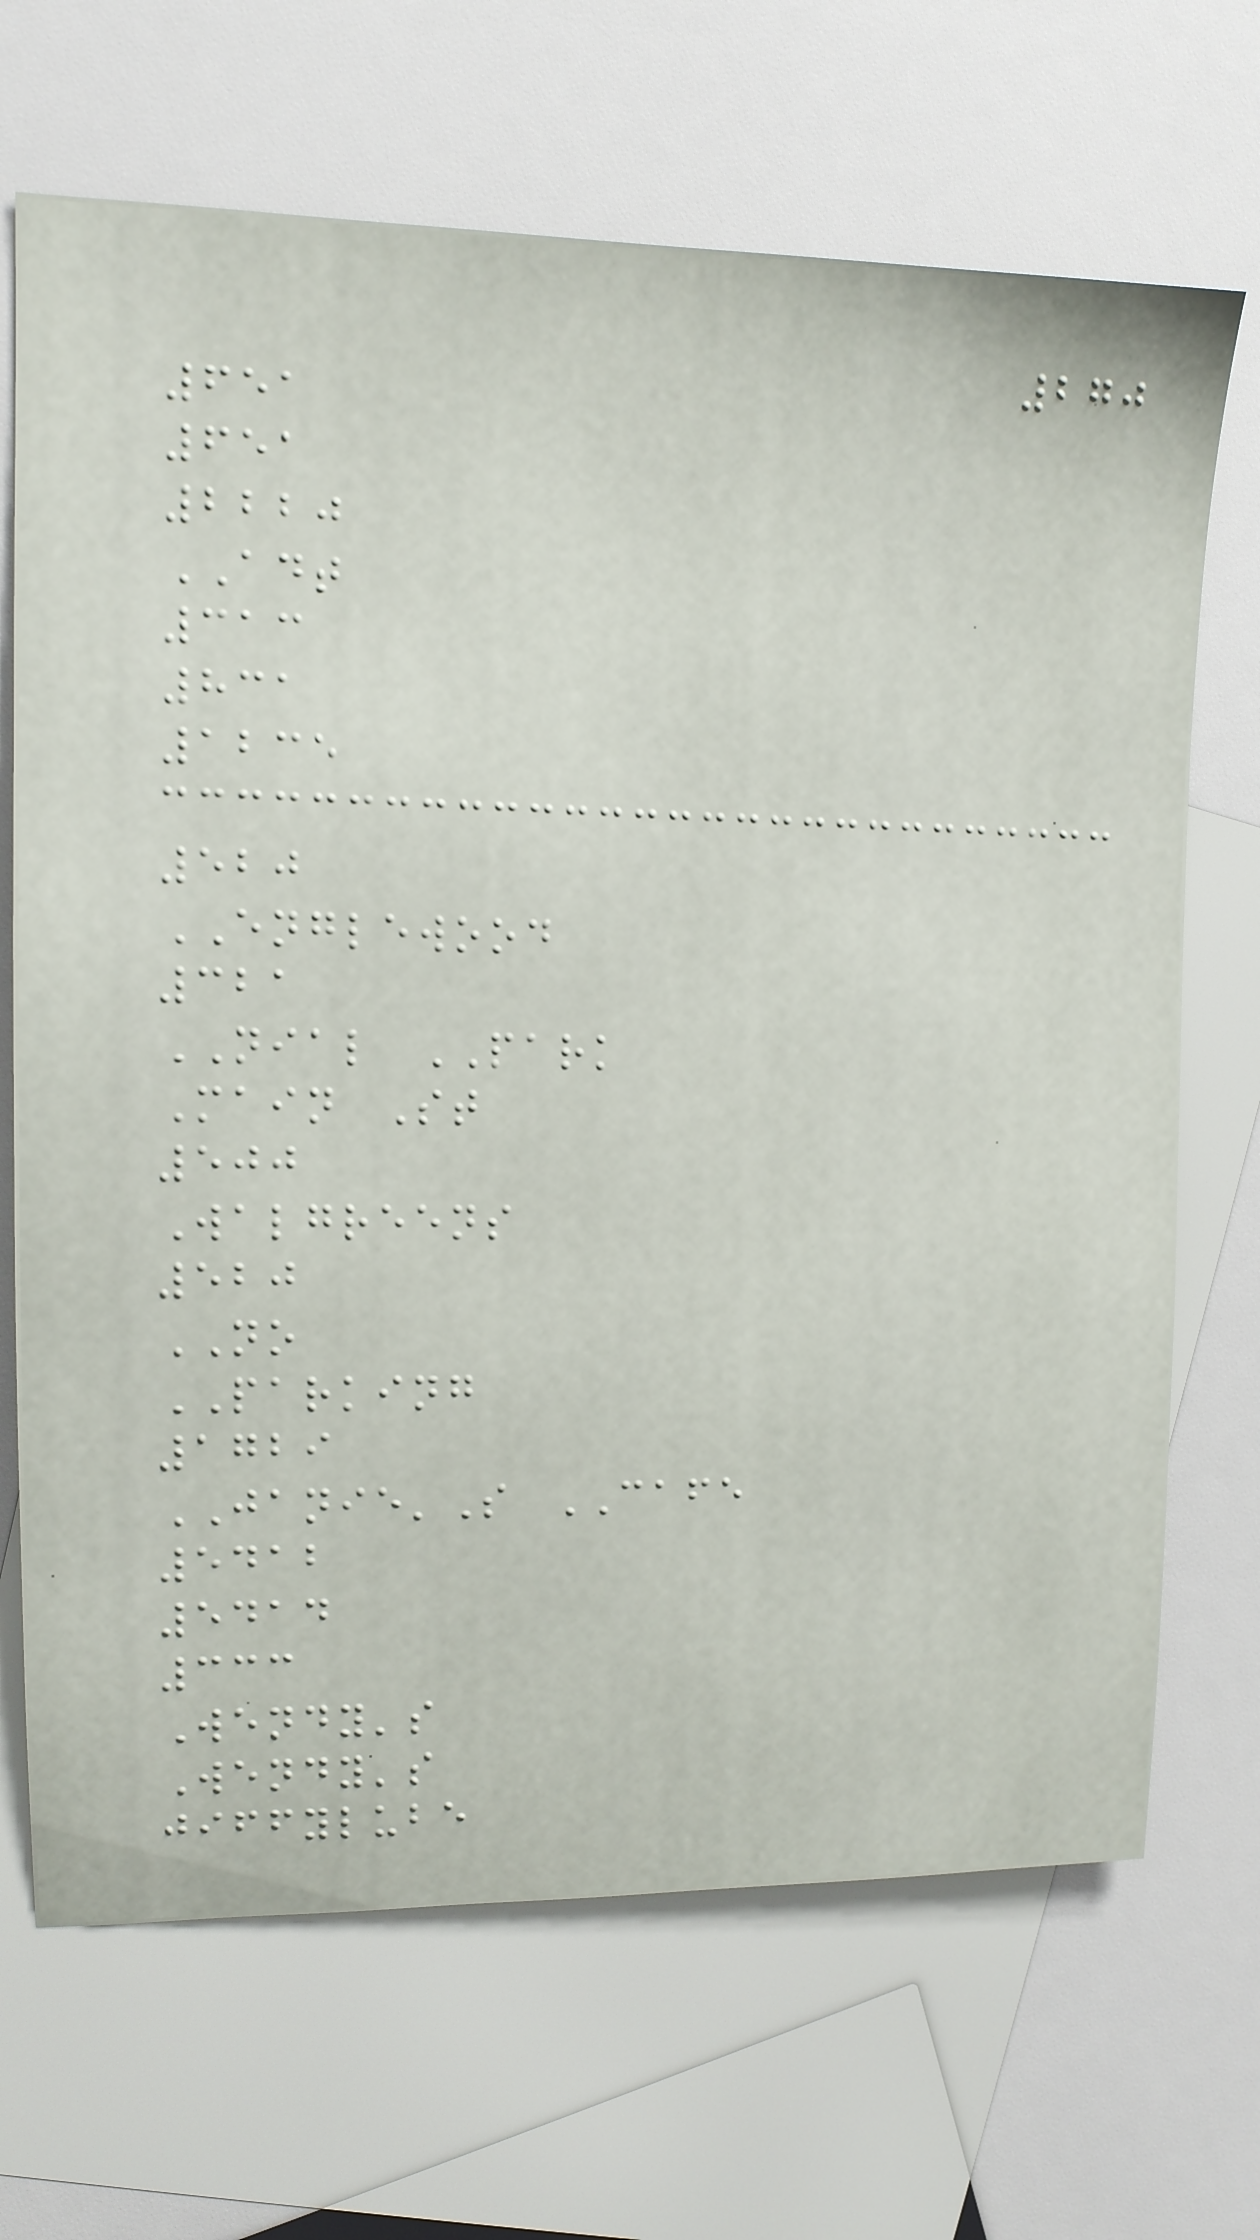270
651
651
2220
ADT
313
831
1235
520
ENGLEWOOD
321
NIAL PARK
Main St
500
Walgreens
520
NO
PARKING
1729
JANIE'S CAFE
5412
5414
333
Wendy's
Wendy's
jiffylube
